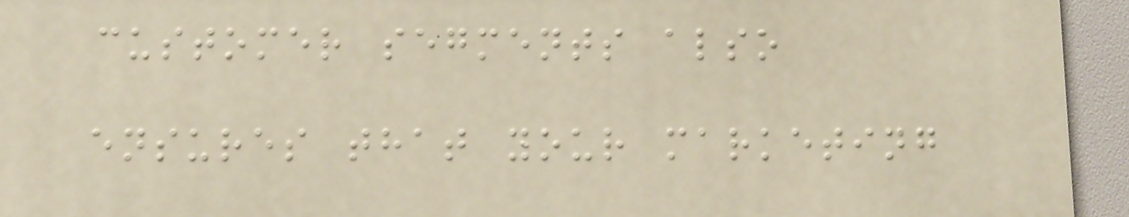customer segments also
ensures that your marketing
